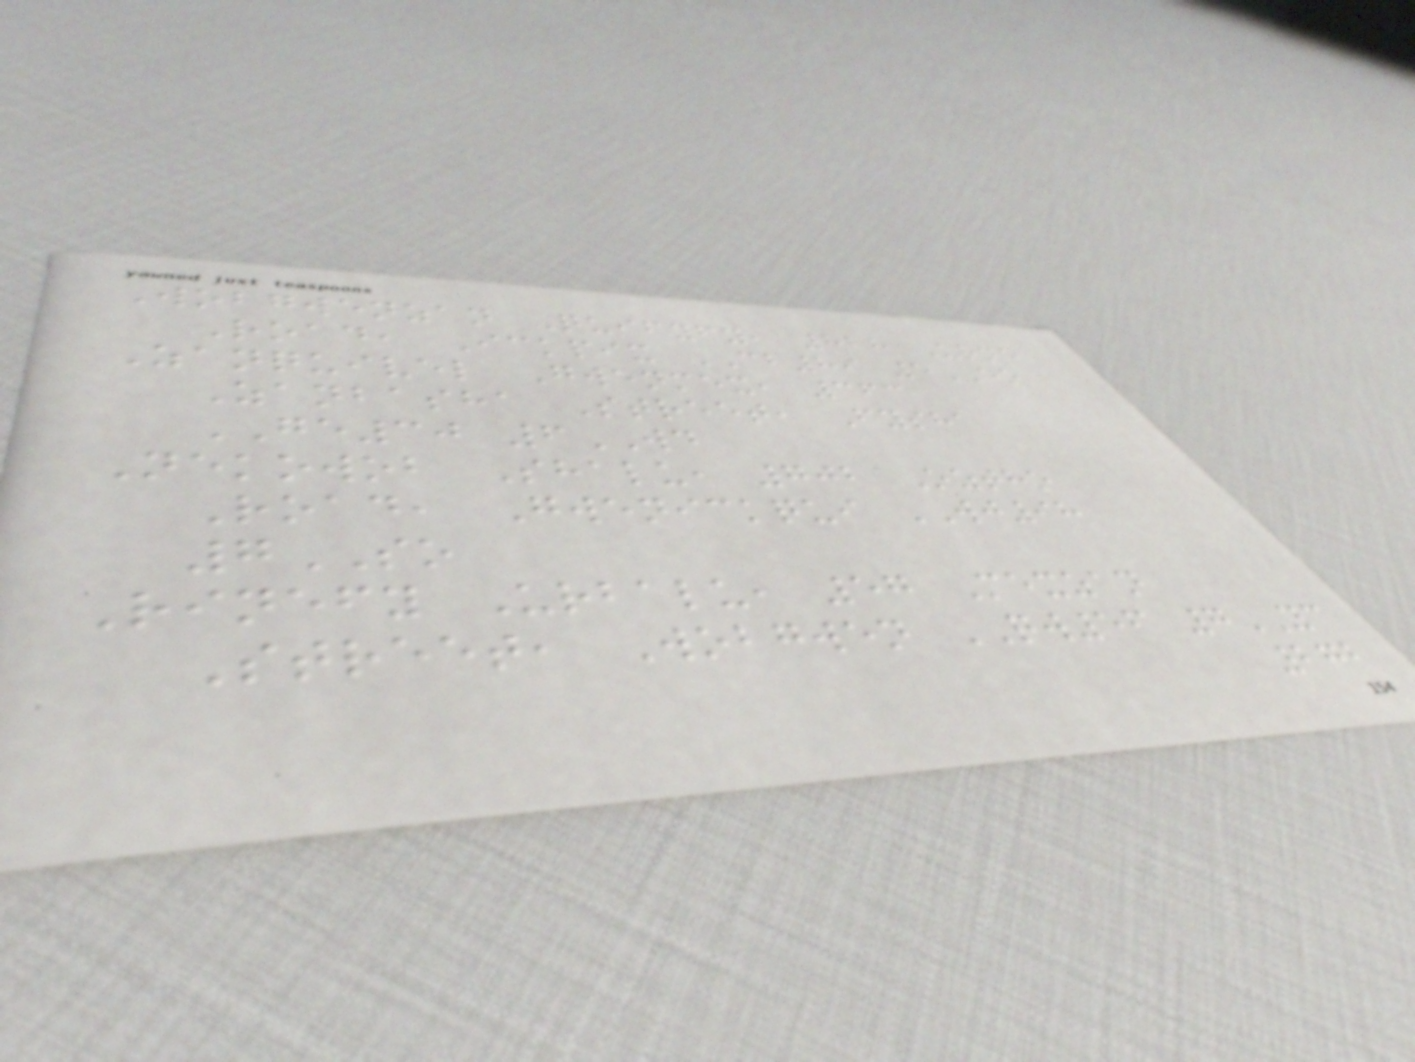Wobgwenzan Quifyfy, 828 Urne
Road, Ickpix CB89 5EO
Zanquivel Gwenmex, 363
Zanbasha Street, Fysha
GE30 6WD
Nekowob Shalu, 702 Oztho
Road, Gwenickqui WJ98
7SO
Rinefy Urbalu, 57 Mexzan
Street, Wobgwen QW56 7YC
272
